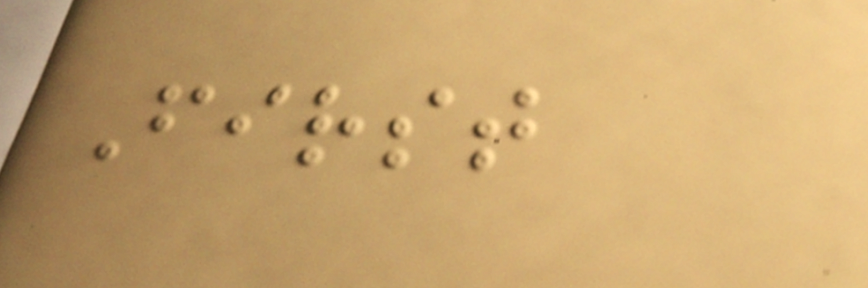First
